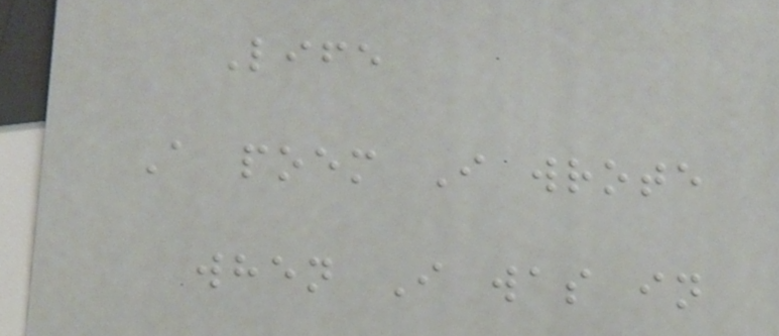Life
A poem I wrote
when I was in
